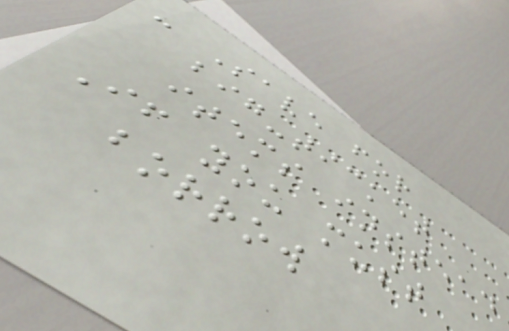- Save for
big-ticket
items instead
If you must
borrow
